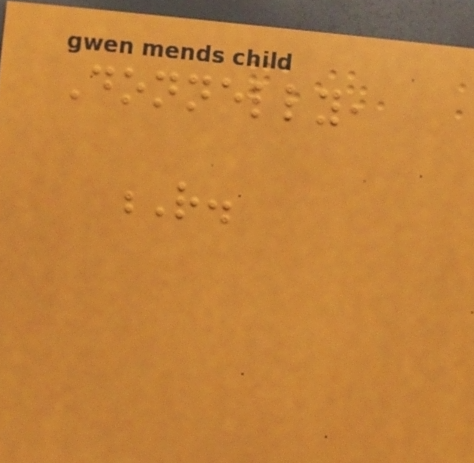Donnelly,
R.
